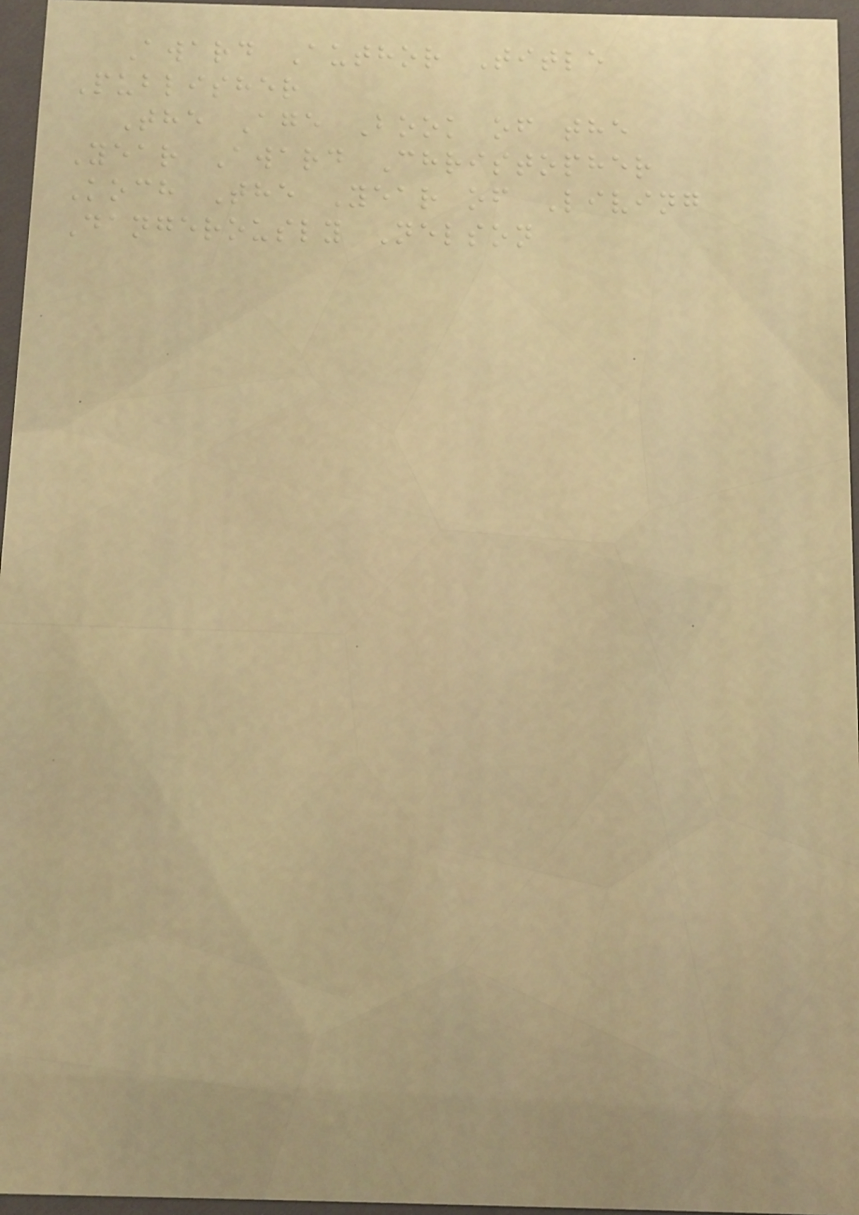Award Author Title
Publisher
The Age Book of the
Year Award Christopher
Koch The Year of Living
Dangerously Nelson
